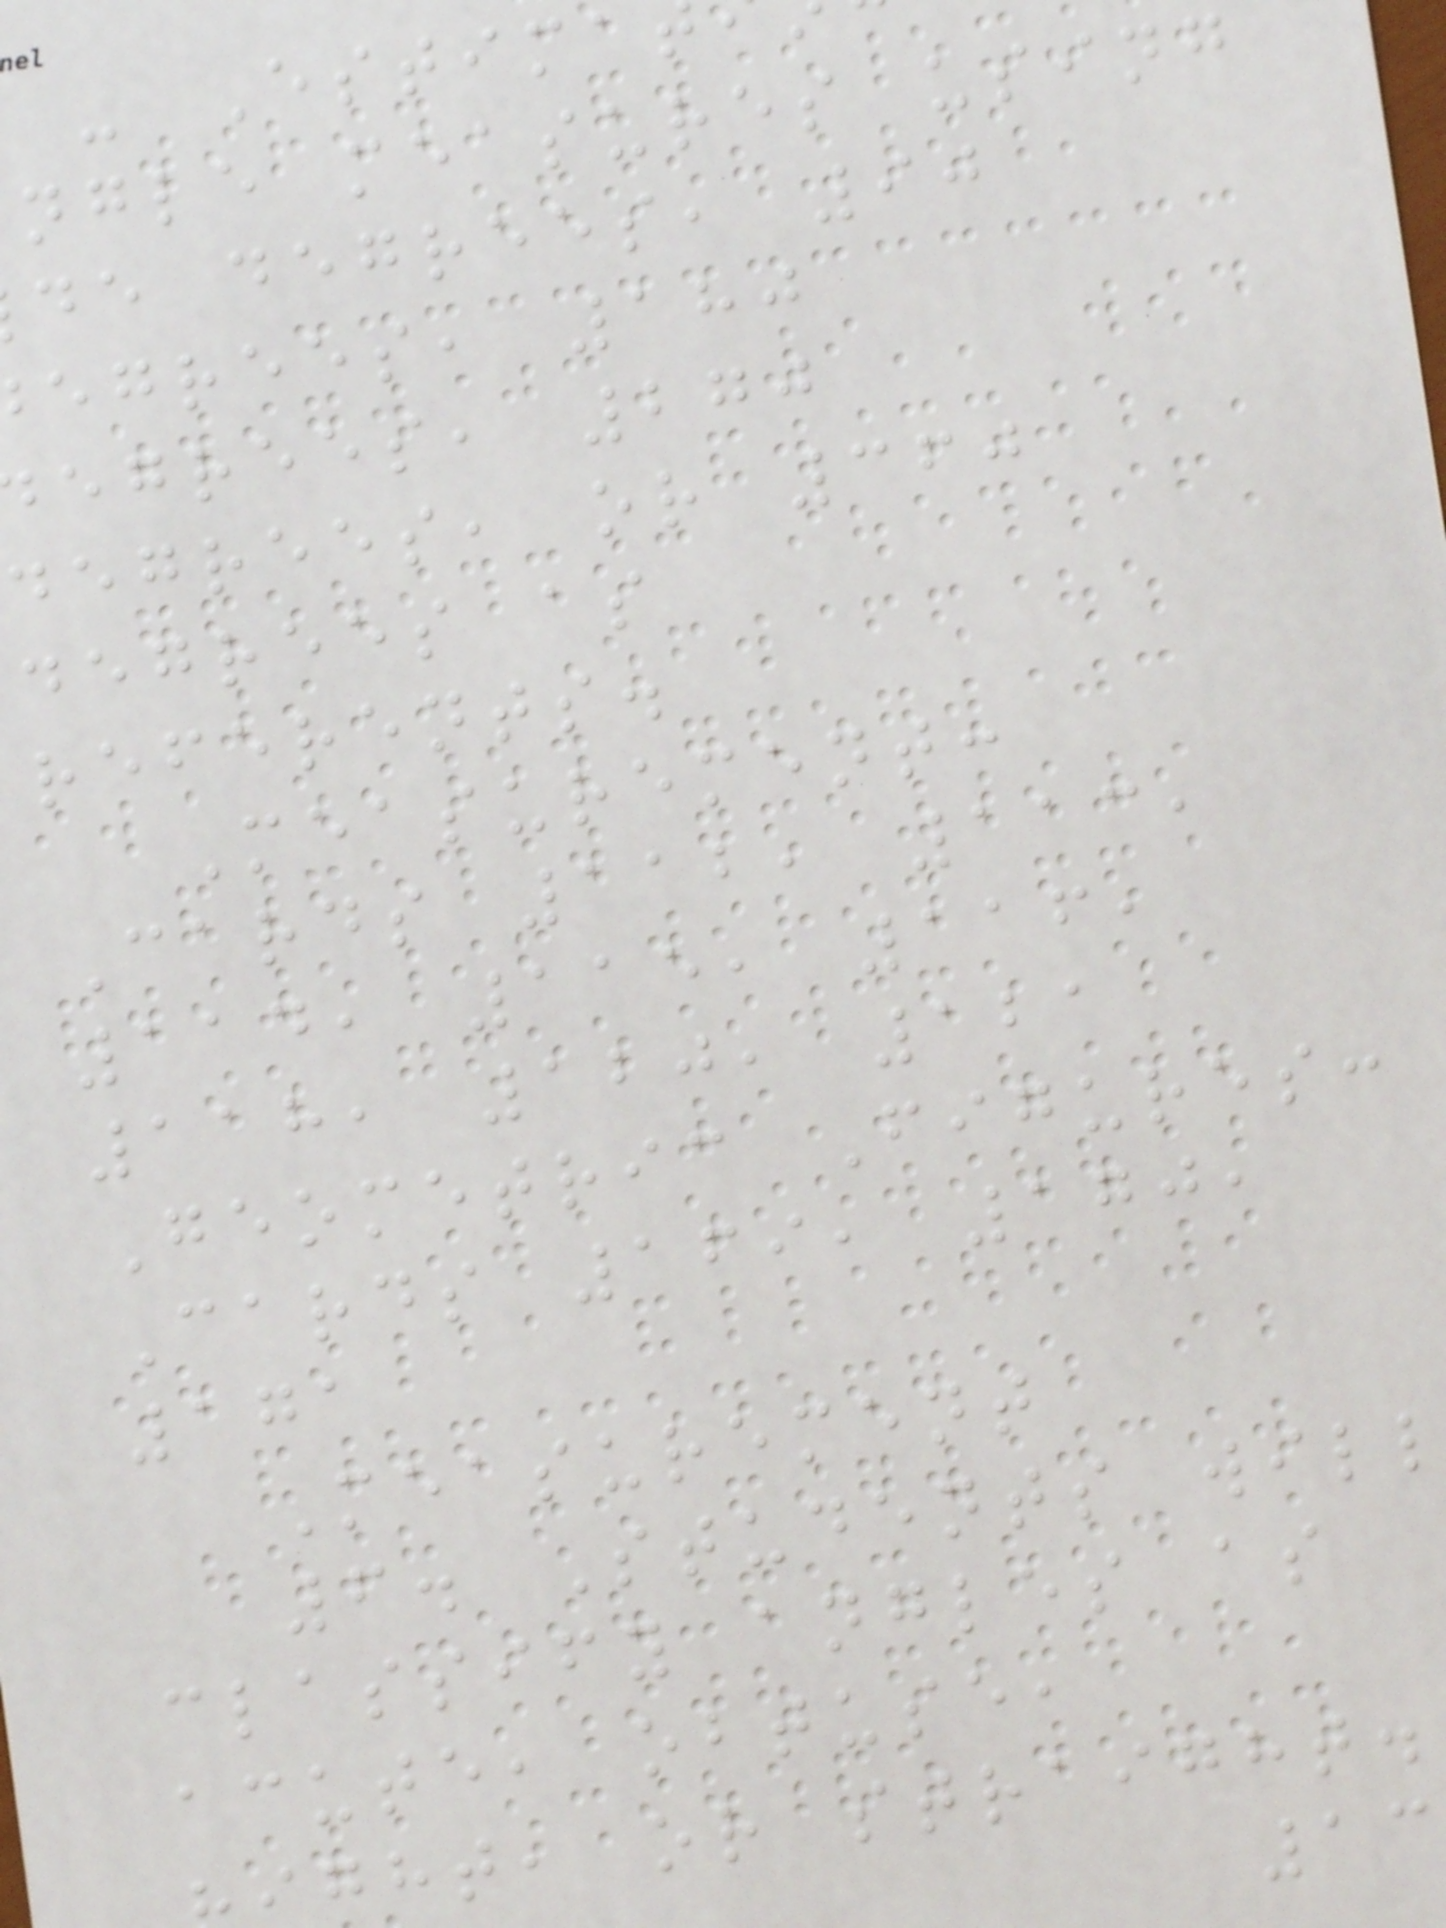- Estima
ngle measures using
de degrees, 90
egrees, 180
egrees, 270
degrees, or 360
degrees as
referents.
Measurement:
Cards 112, 113,
114, 115, 116,
118, 120, 121
Geometric Figures:
Cards 169, 170,
171
Measurement
6. Students will
classify angles as
acute, obtuse,
ght, or straight.
